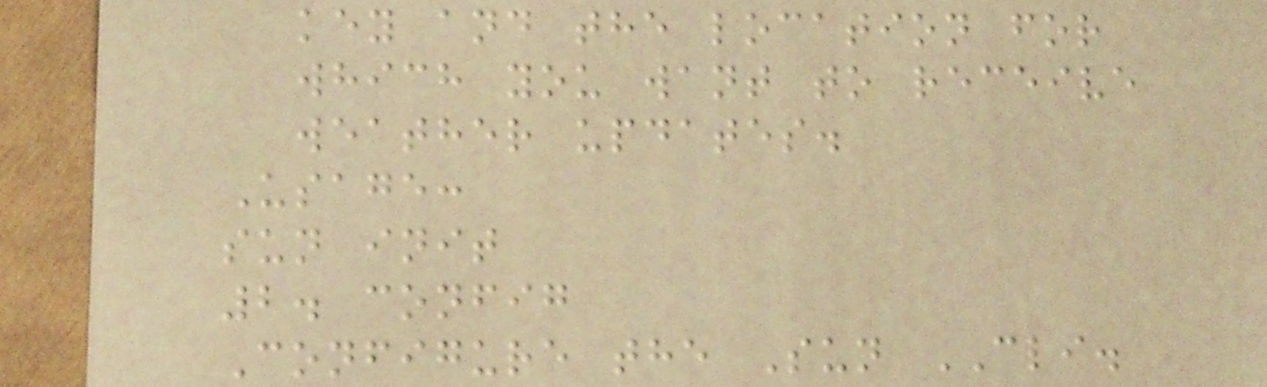key and the location for
which you want to receive
weather updates.
Usage:
sun init
2. config
Configure the Sun CLI.
